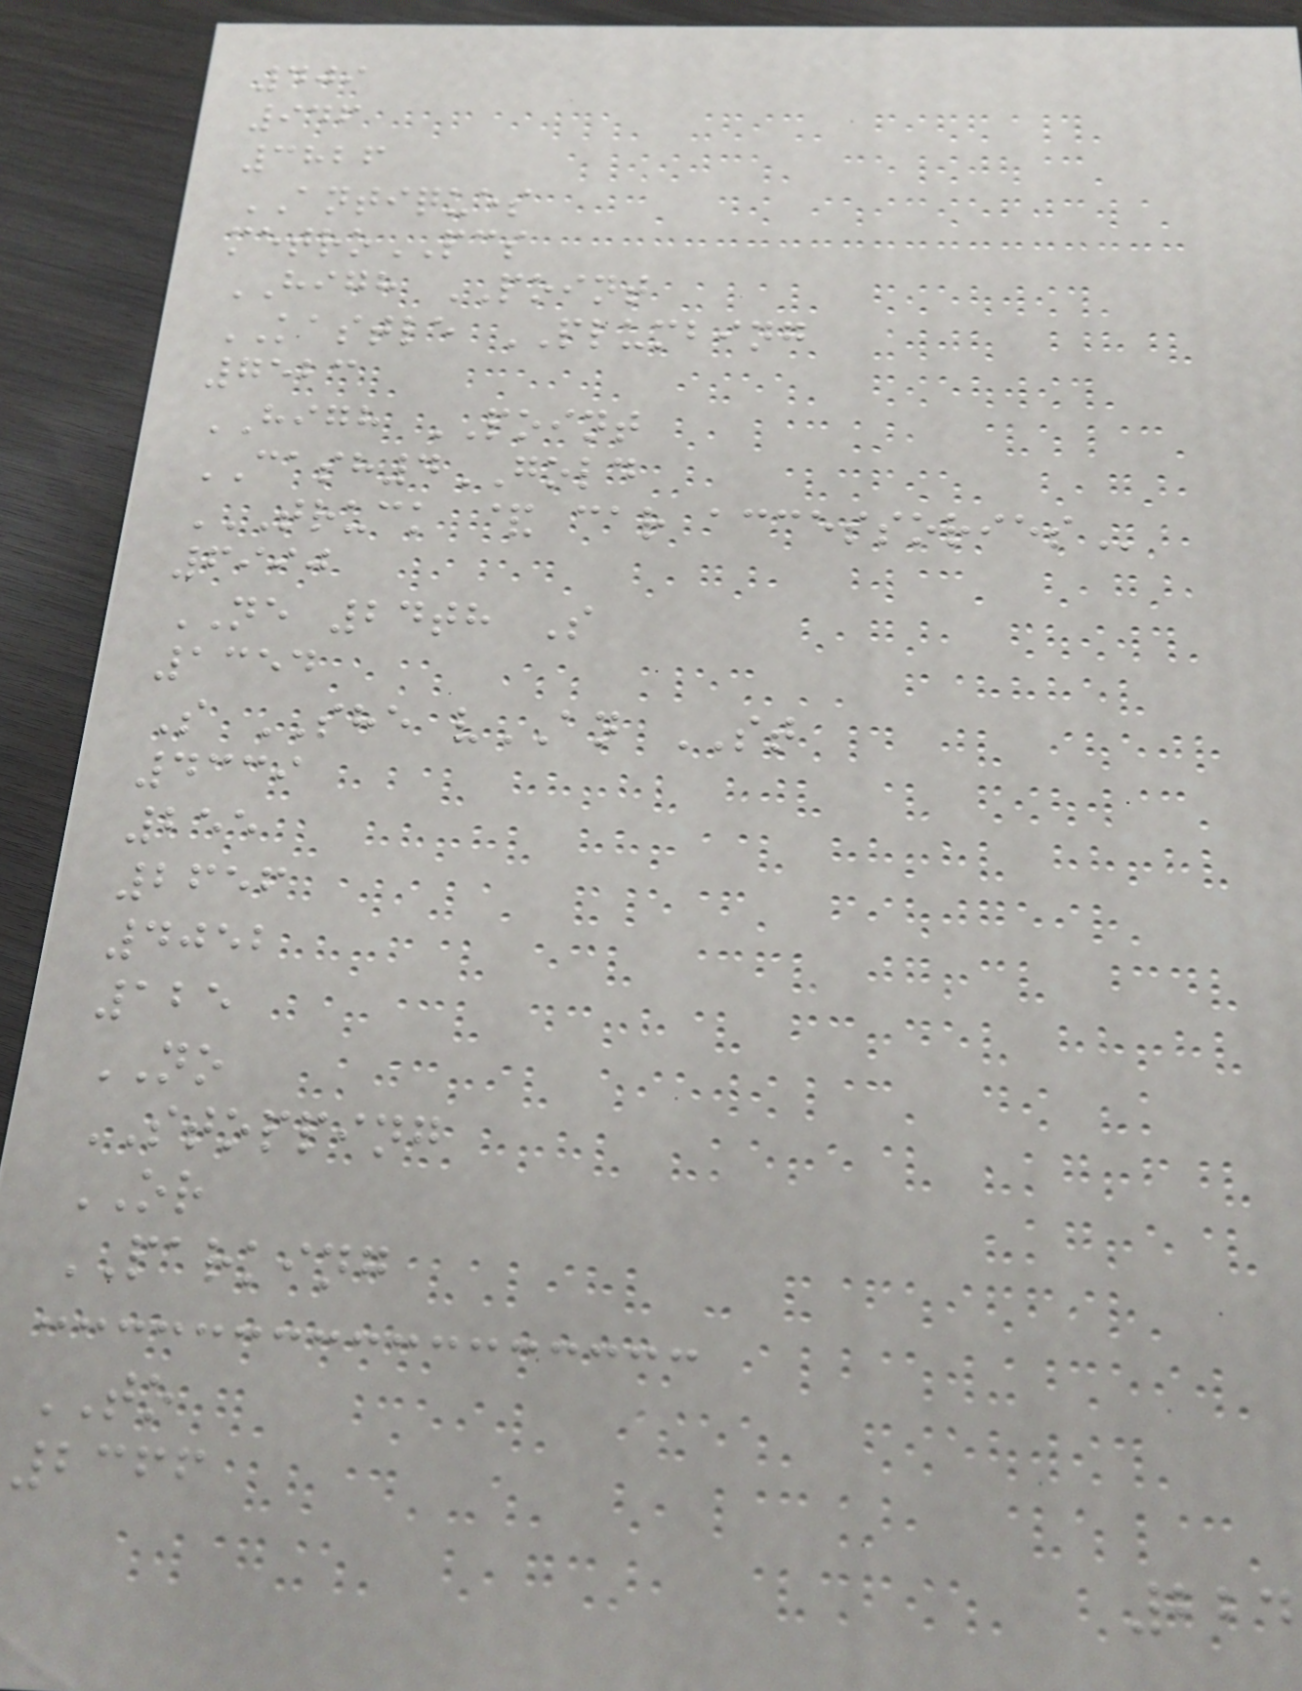409
946
3826
ANTIQUES
metroPCS
HIGH POINT
KASTLE PLUMBING
7523
HIGH POINT
CASH4GOLD
TRUCK & CAR ACCESSORIES
6990
NE 24th S
1354
S SHE vAN ST
4339
255
2656
4052
125
NO
STOPPING
OR
PARKING
TO
2366
224
